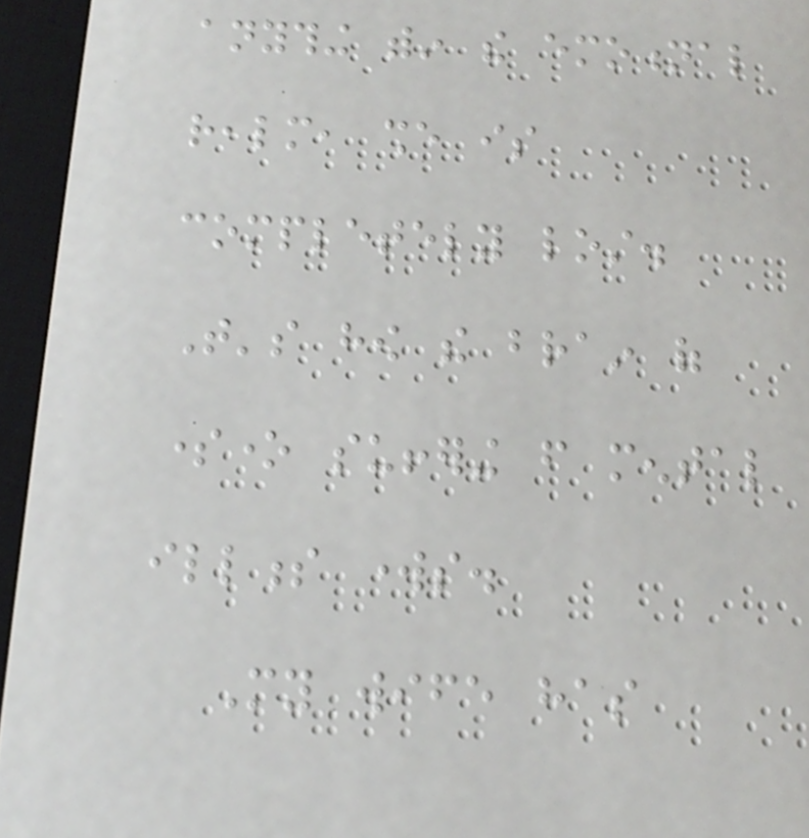anything within the emotional
realm, she is
completely lost.
That's how the brain of
someone suffering from mental
illness works.
My wife has
